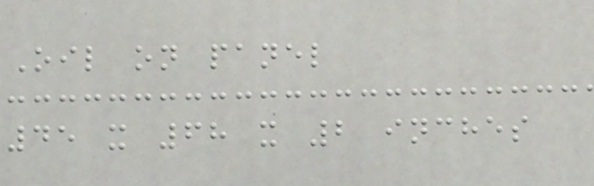Oil on panel
45 x 68 x 2 inches
